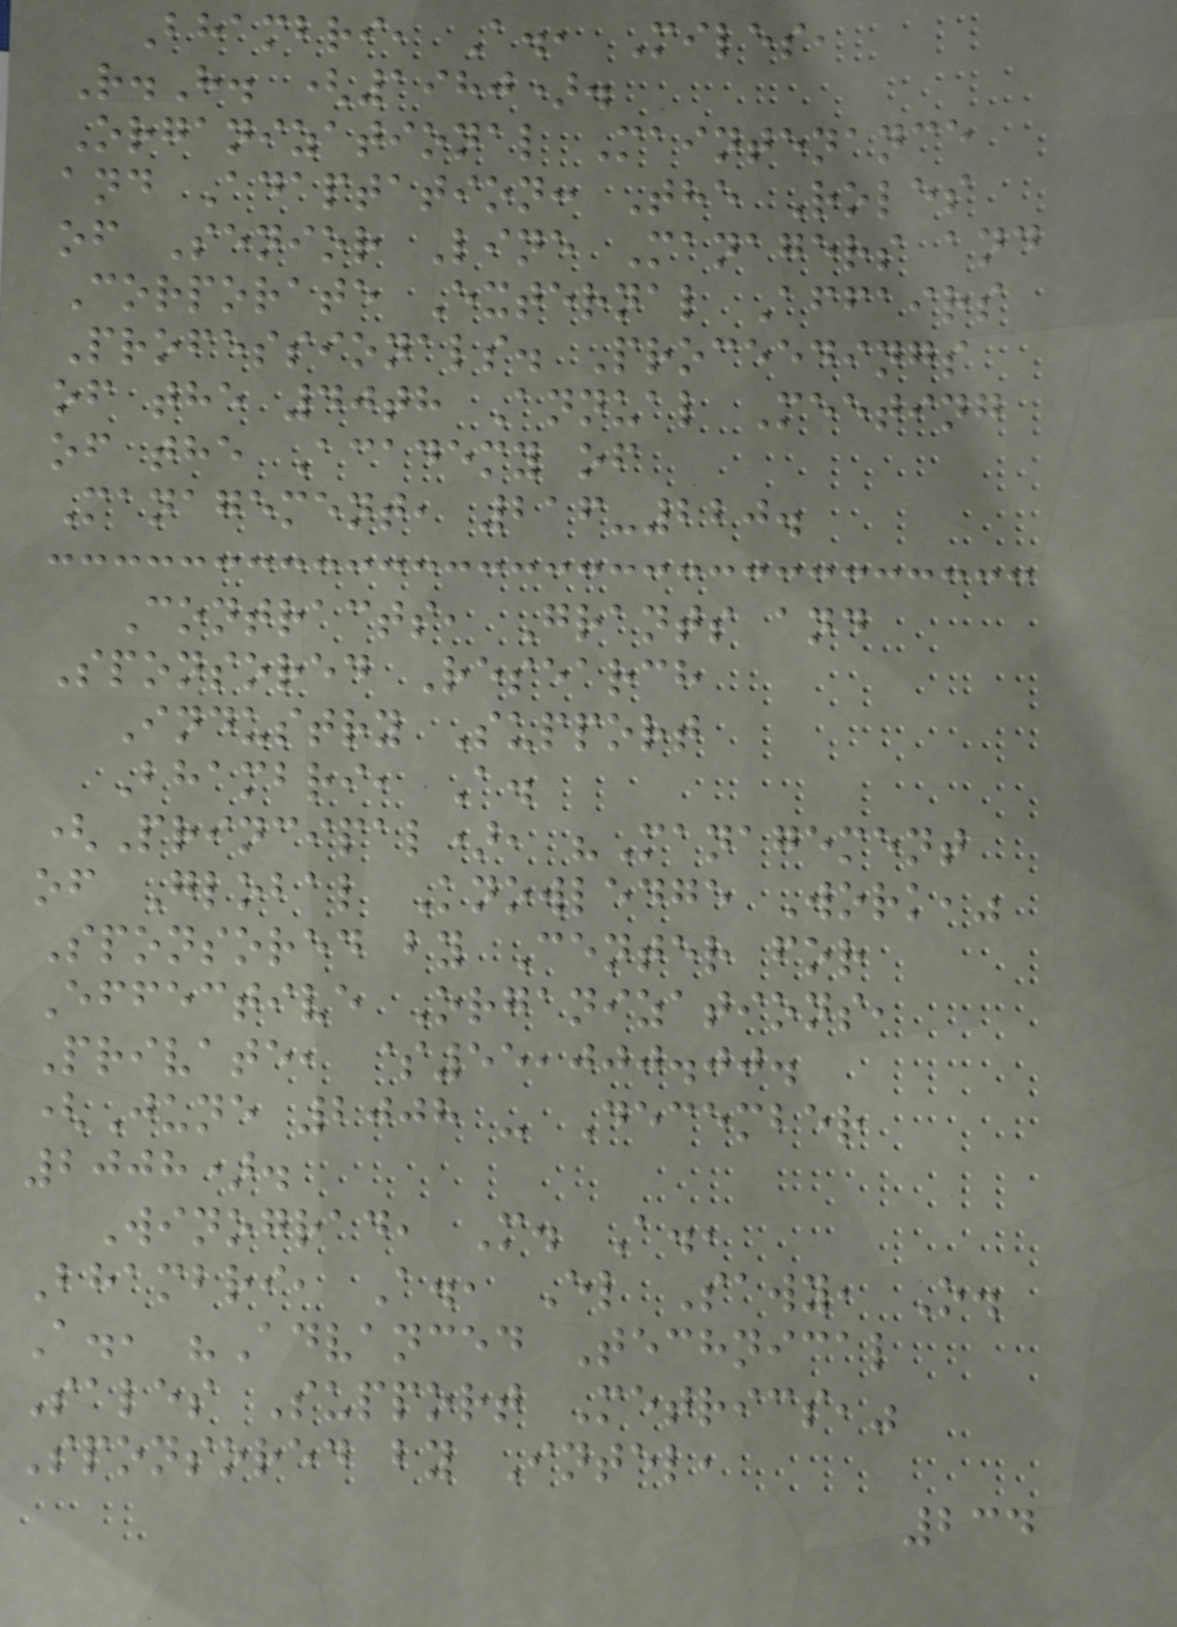Bhambri, A., Miles,
R.H. (1980).
Organizational Maintenance
and Adaptation: The Roles
of Senior Line Managers and
Corporate External Affairs
Professionals. Proceedings
of the 40th Annual Meeting
of the Academy of
Management, 216-220.
Contracts, Grants and
Sponsored Research
Industry Support
Bhambri, A.
(Principal), "Management
of Global Knowledge Work,"
Sponsored by Center for
Effective Organizations,
Private, $55,000.00.
(June 2008 - December
2008).
Winograd, M. A.,
Bhambri, A., El Sawy, O.
A., "Advanced Technical
Sales Support Metrics,"
Sponsored by Intel,
234
